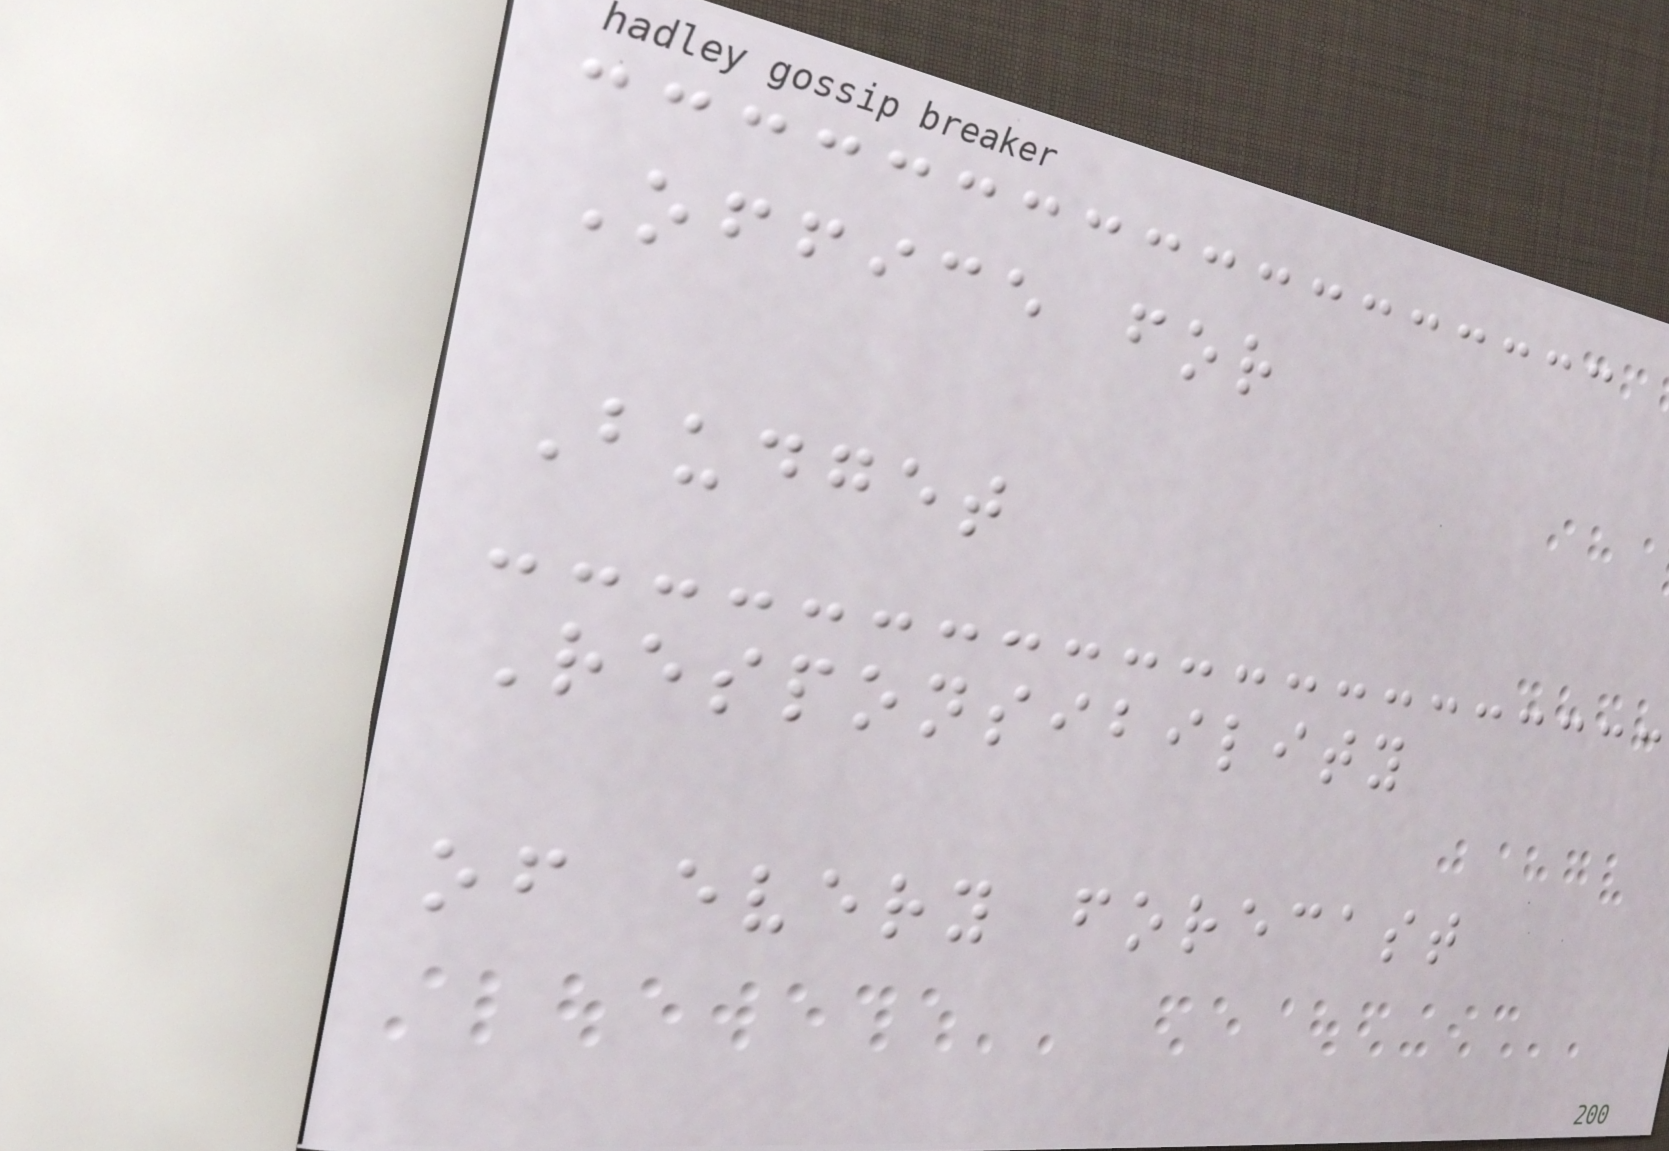Office for
Budget
Responsibility
of every forecast
